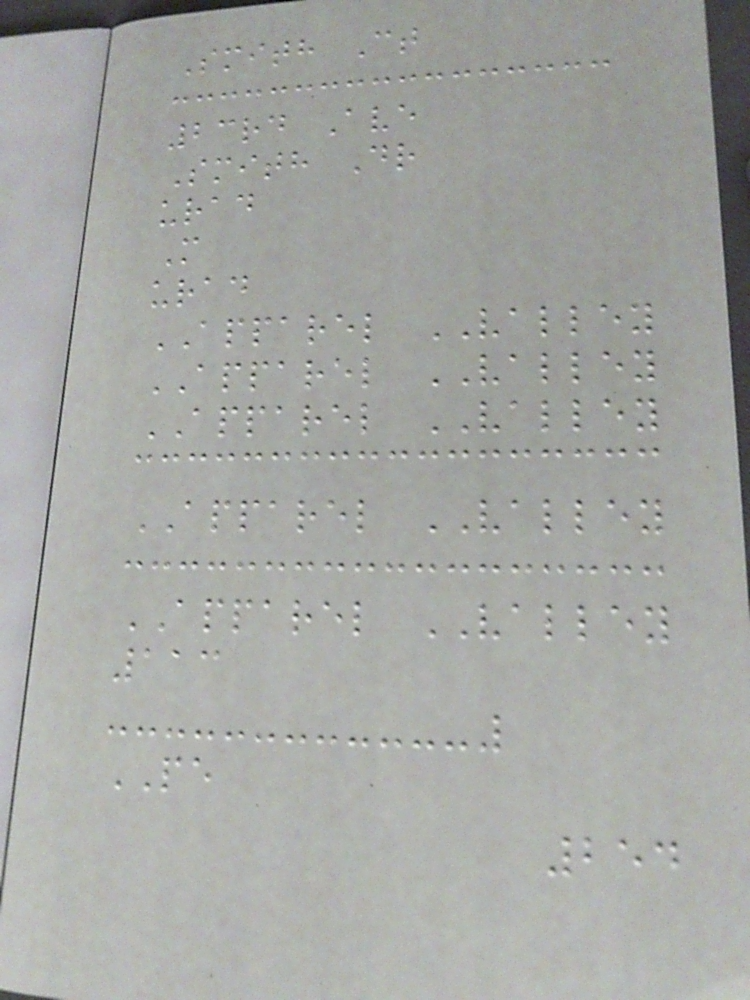Smith Ct
23rd Ave
Smith Dr
urad
M
urad
APPAREL VALLEY
APPAREL VALLEY
APPAREL VALLEY
APPAREL VALLEY
APPAREL VALLEY
113
PE
254
